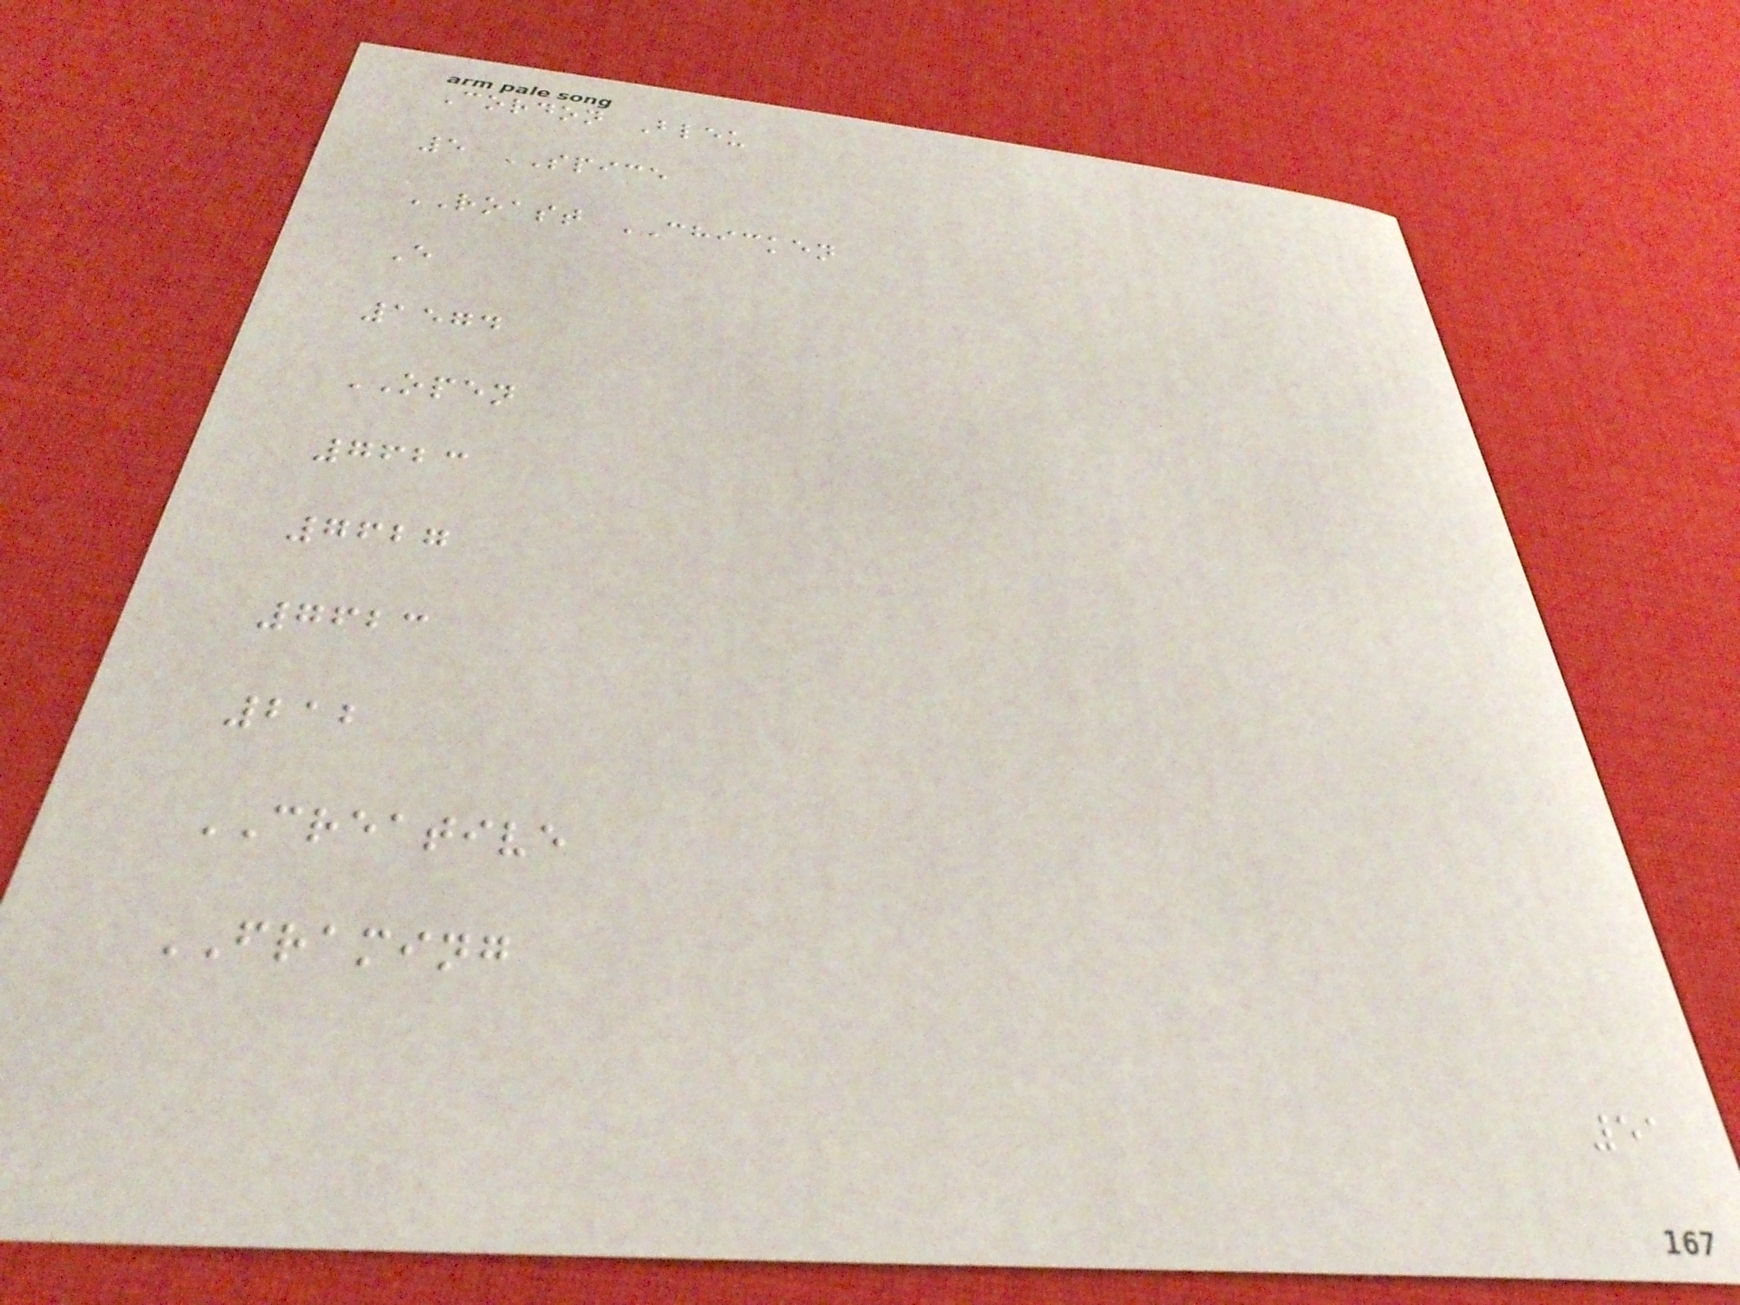Cordon Bleu
5 SPICE
ROAST CHICKEN
E
1574
OPEN
7623
7627
7623
212
CREATIVE
FRAMING
51
